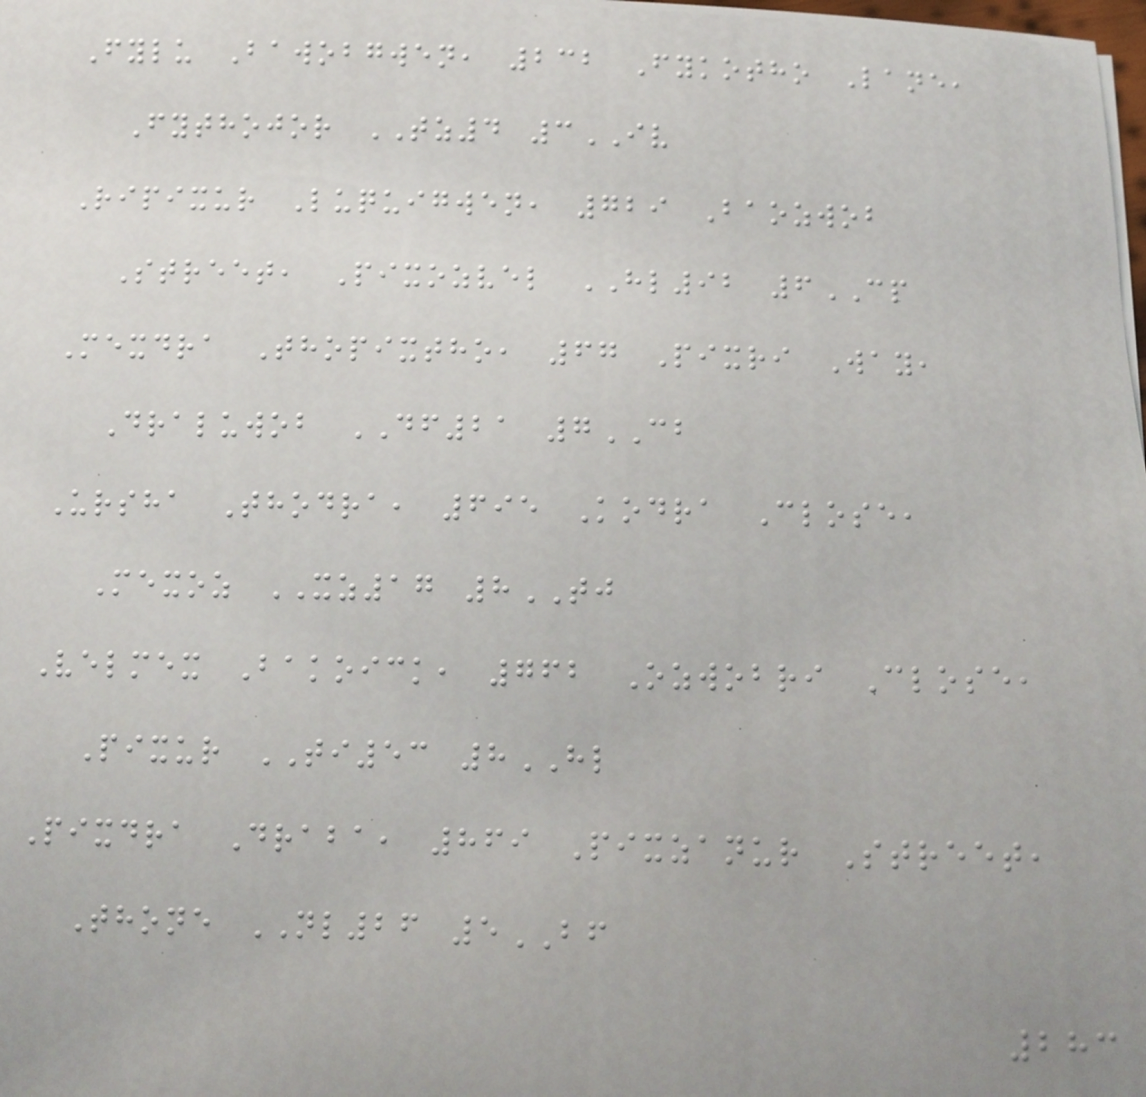Fylu Bawobgwen, 232 Fykotho Lane,
Fythojor TZ4 3IV
Ripixur Luquigwen, 729 Baozwob
Street, Pixozvel HL92 6CP
Mexdra Thopixtho, 67 Pixri Way,
Draluwob DF21 7CB
Ursha Thodra, 695 Kodra Close,
Mexoz XZ17 8TJ
Velmex Bakoick, 762 Ozwobri Close,
Pixur TI53 8HL
Pixdra Draba, 869 Pixzanur Street,
Thone NL26 5BF
283
